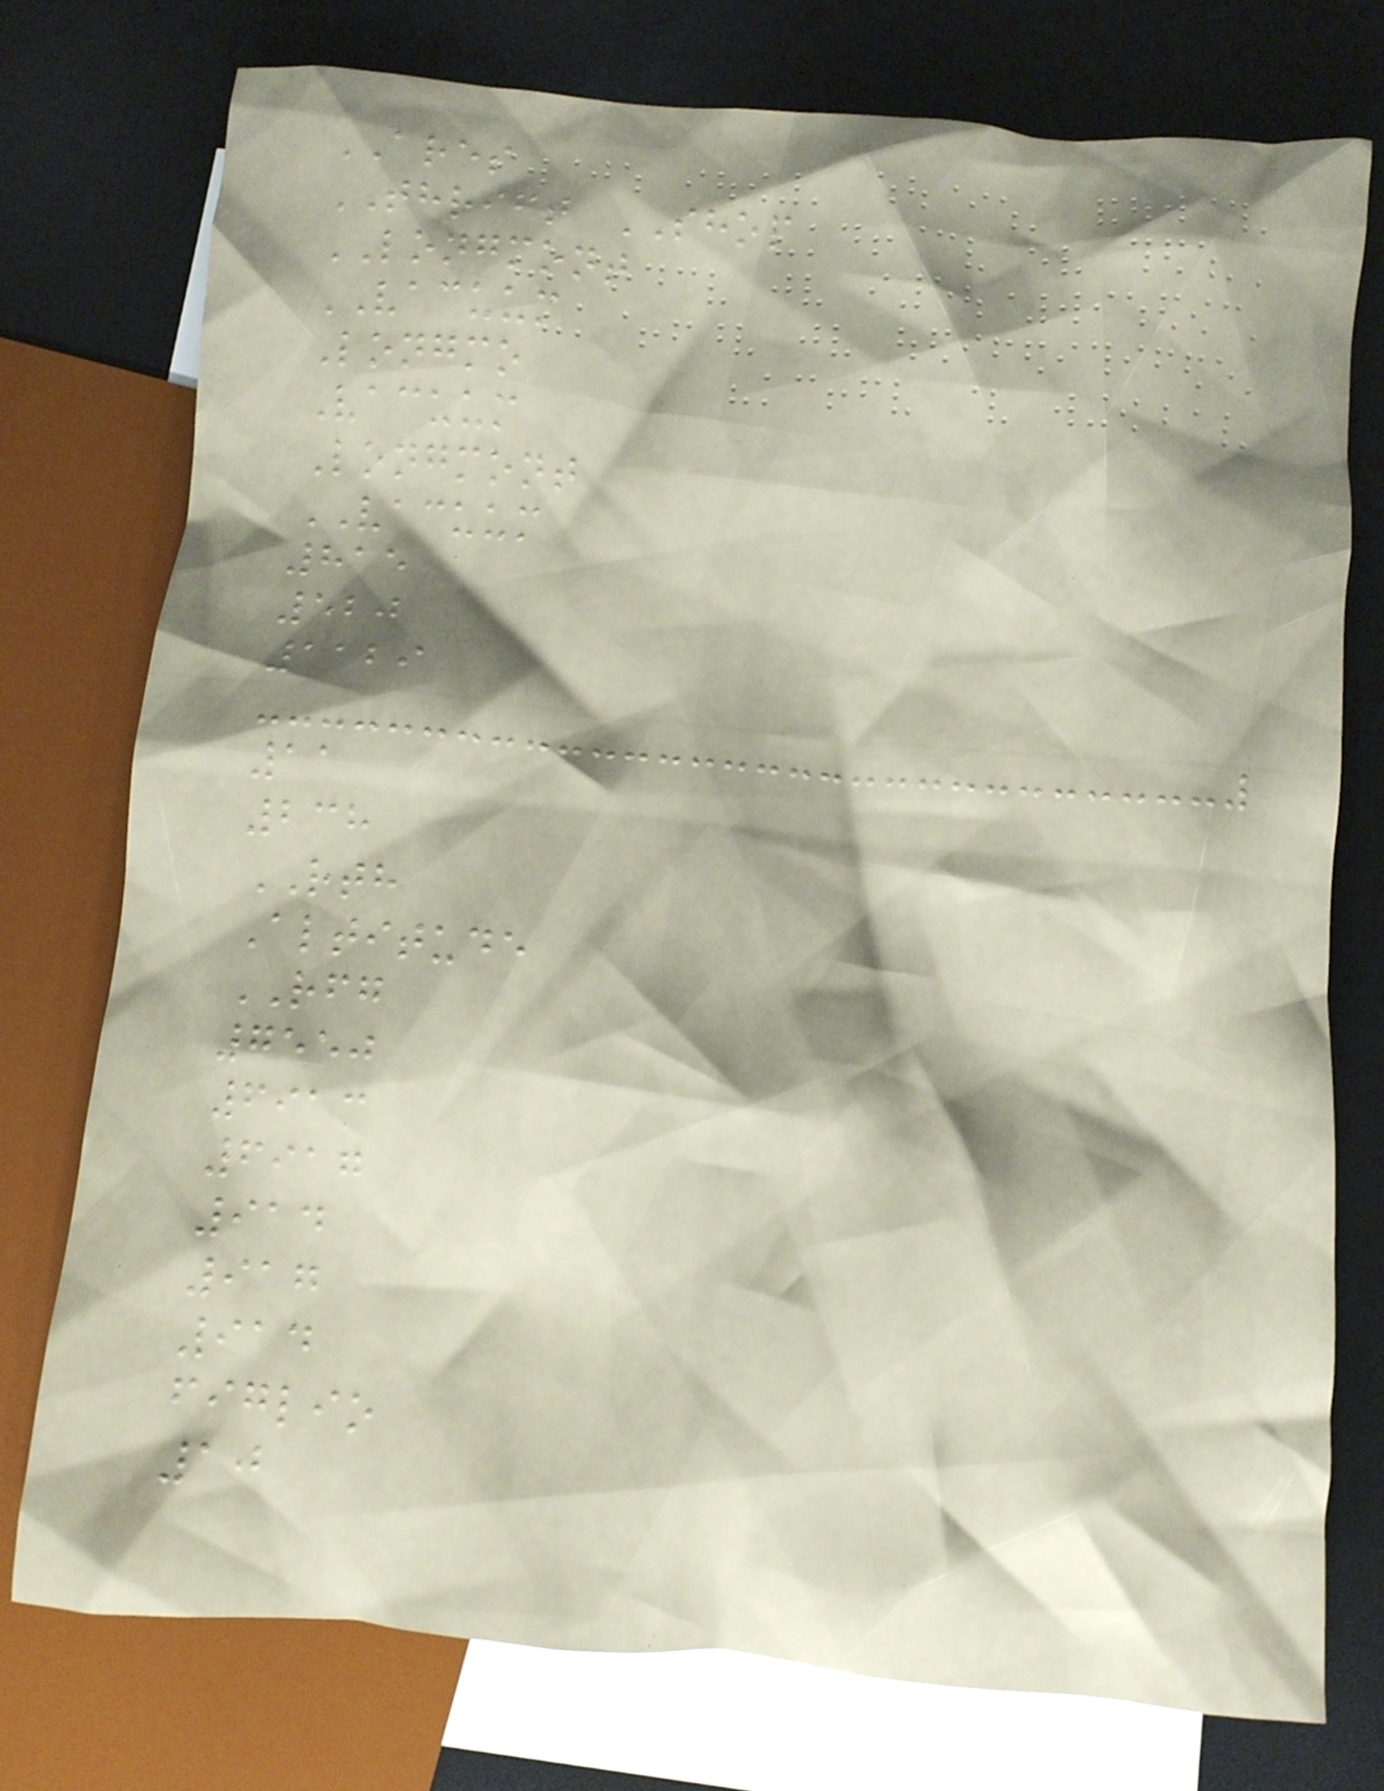ARES
THRIFT SHOP
LONGMONT
VACUUM
Longmo
Vacuum
Longmont
VACUUM
815
520
1129
11
238
RTH
Altitude
RFG
7550
6913
6917
914
917
914
figlio
10
